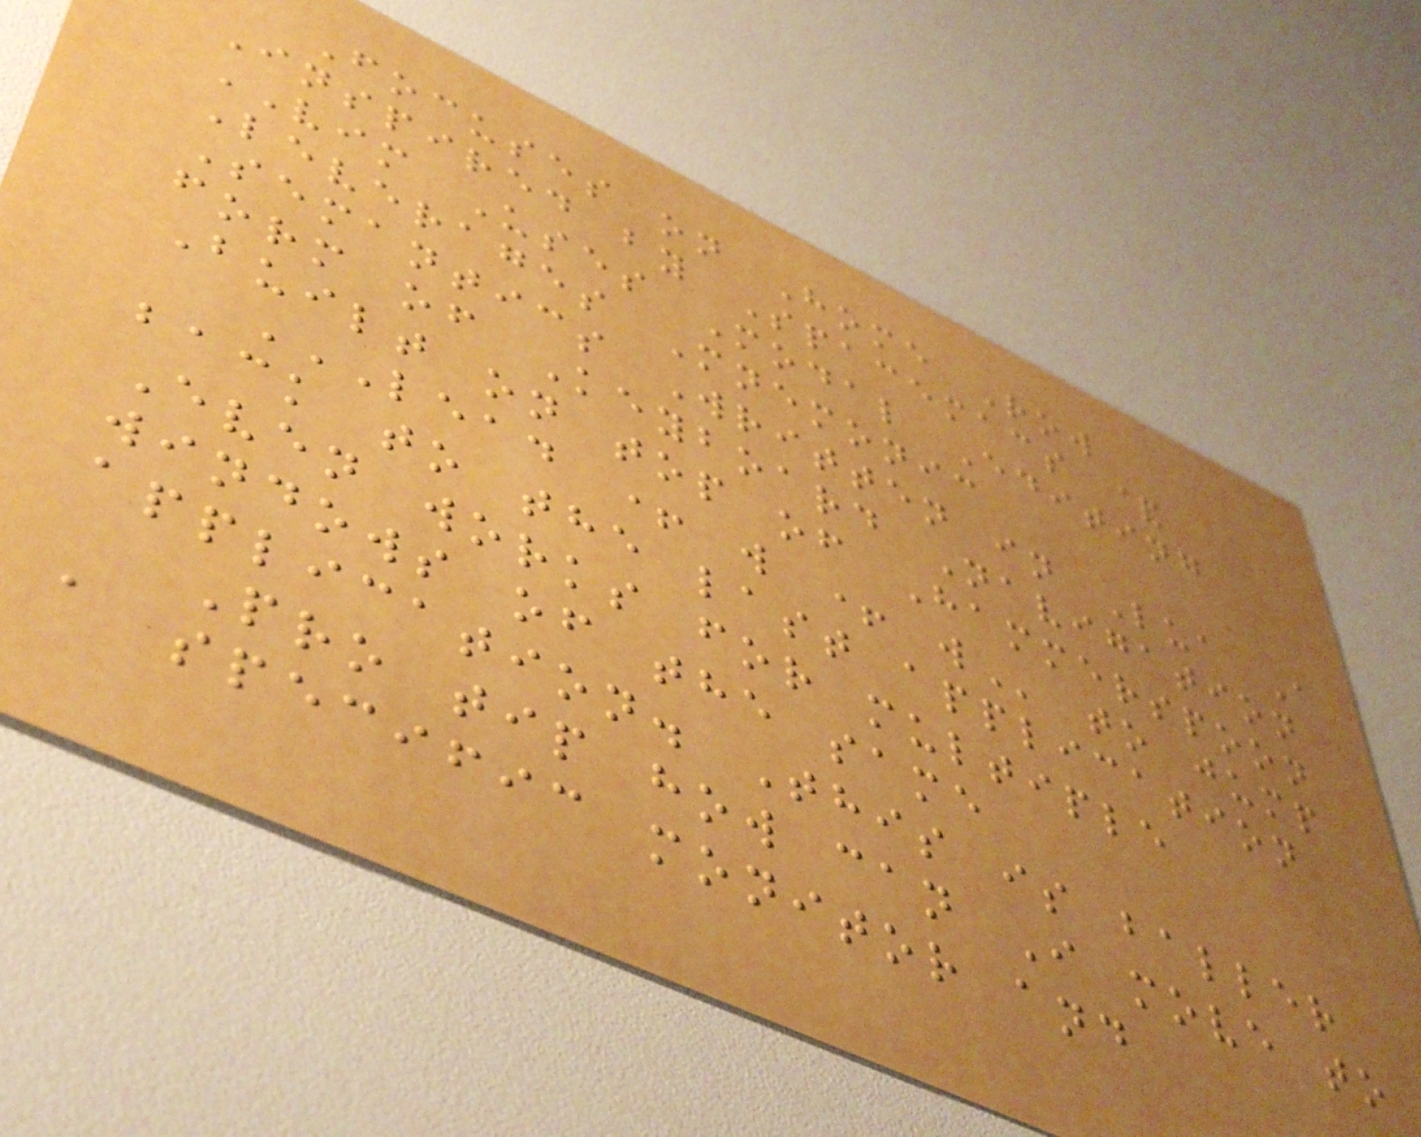Focuses on Home Row
Inspired by Spacemacs &
VIM Uses Modal Editing
Leverages Mnemonic
Semantics Written in Lua A
form of Keyboard Navigation
Built on top of Hammerspoon
LEAD + W + W to jump
back to the last application
Even works for multiple
windows of the same
application. This is baller
Pro tip how can I move to
a specific monitor and
